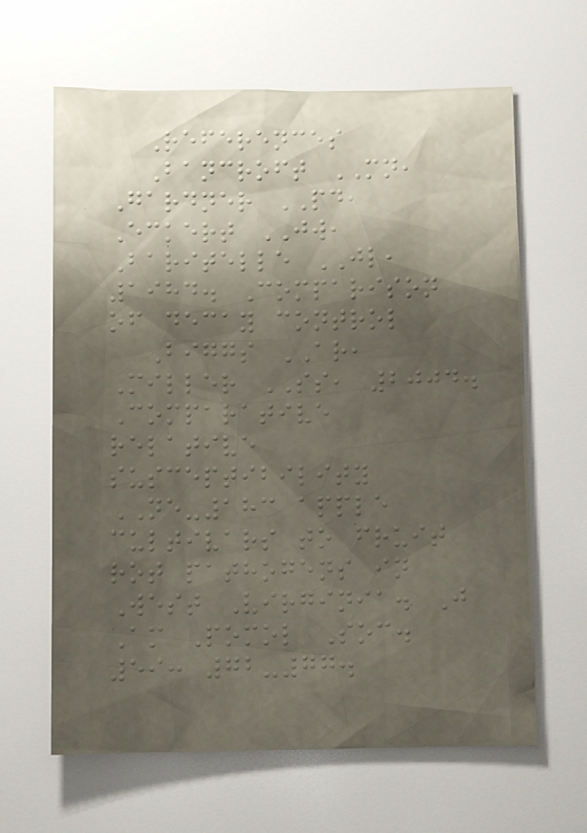References
Bancroft MN,
Gardner PD,
Eckert JW,
Baritelle JL,
1984. Comparison
of decay control
Biggs AR,
Miller SS, 2004.
Comparative
relative
susceptibility
NE-183 apple
cultivars to fruit
rot pathogens in
West Virginia. J
Am Pomol Soc.
59: 72-77.
